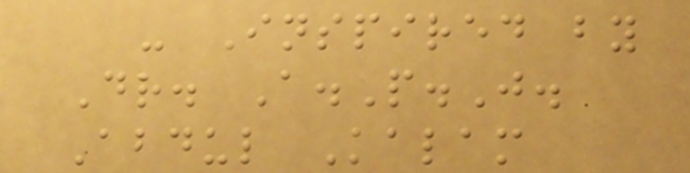- Inspired by
Dr. A.P.J.
Abdul Kalam
